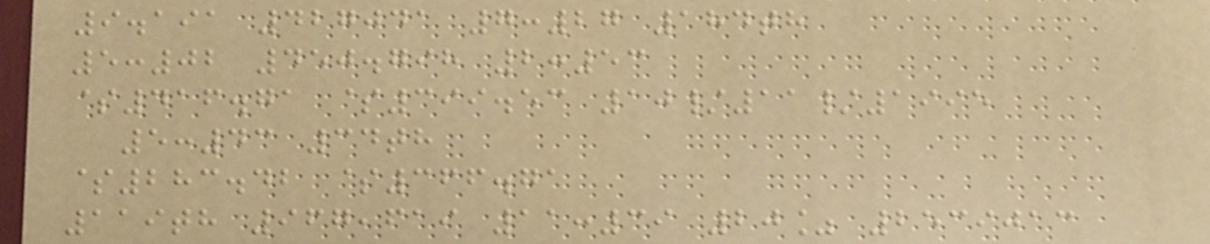9.191 427041 7:27 184th
5:02 450.798 2:53
$416.71 $399.53 10/11/1995
5:43 34th
$283.42 $366.71
119th 967,619 11:39 20% 2539013
